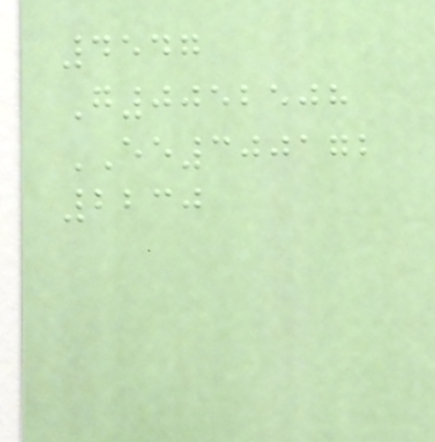4547
G0052508
EE300172
2230
